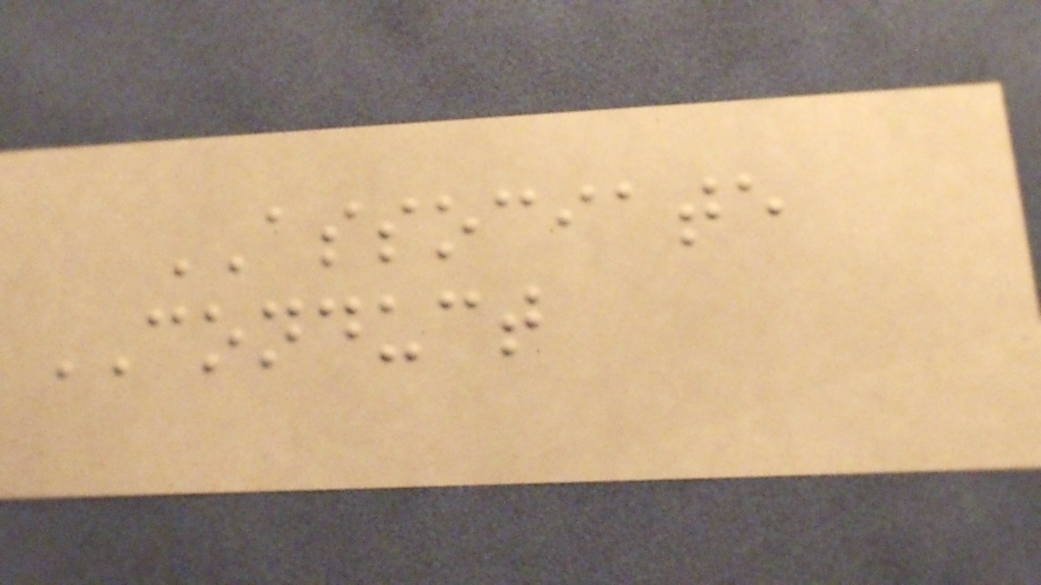ASSOCIATE
CONDUCT
